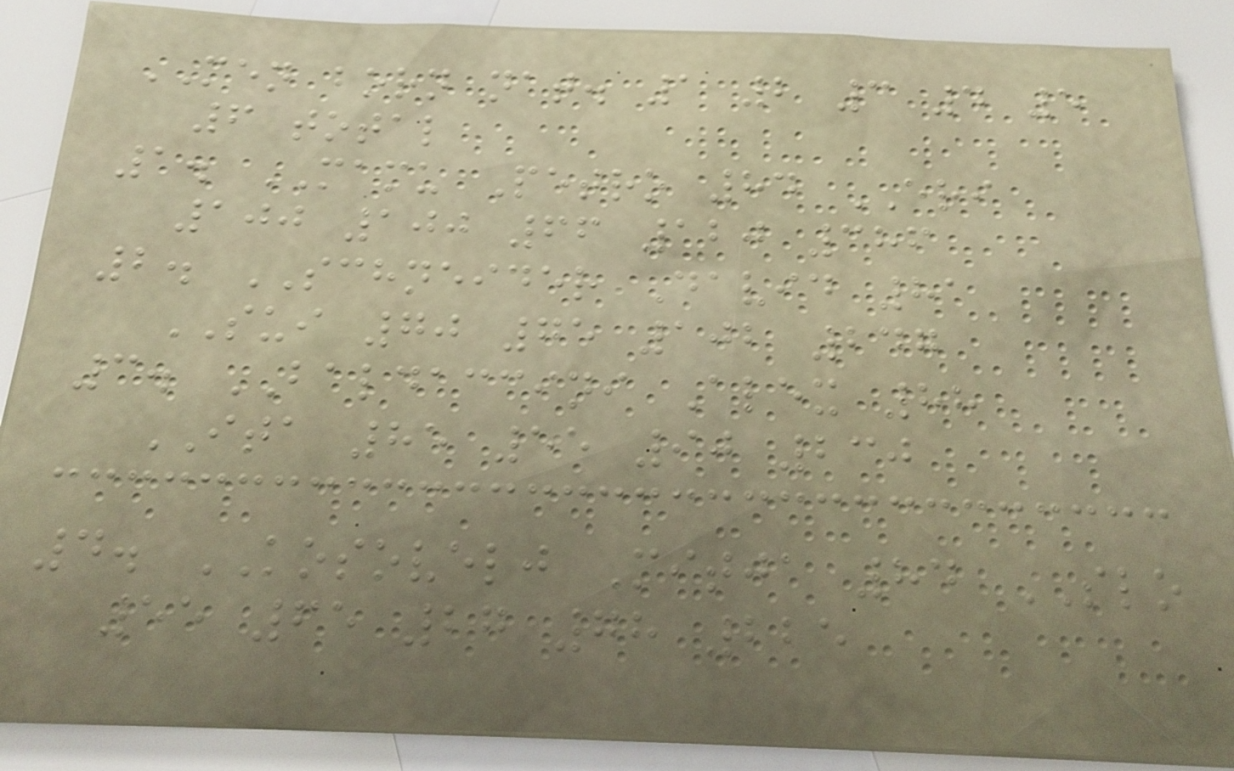MEN born nat. 1 2 3 4 5
6 total
1. MAMU Petro 84 ERI
100 100 66 120 386
2. SCHNEIDER David 81
SUI 70 75 102 247
3. BALDACCINI Alex 88
ITA 85 55 90 230
4. KOSOVELJ Mitja 84 SLO
55 65 27 78 225
